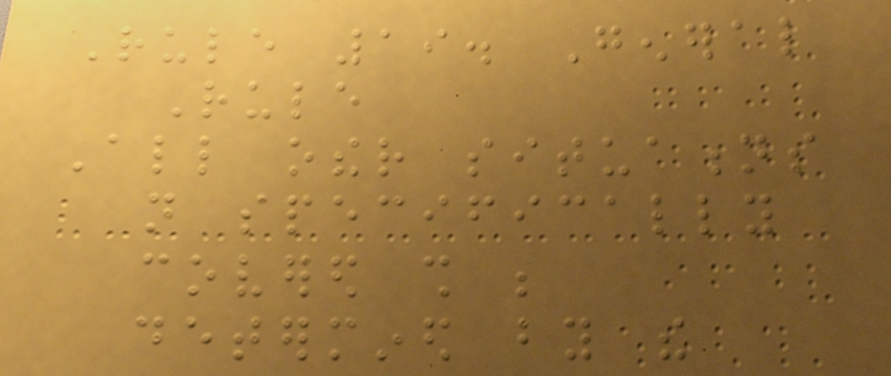Rule 19. General
Rule
All other situations
not specifically
covered shall be
determined by the
